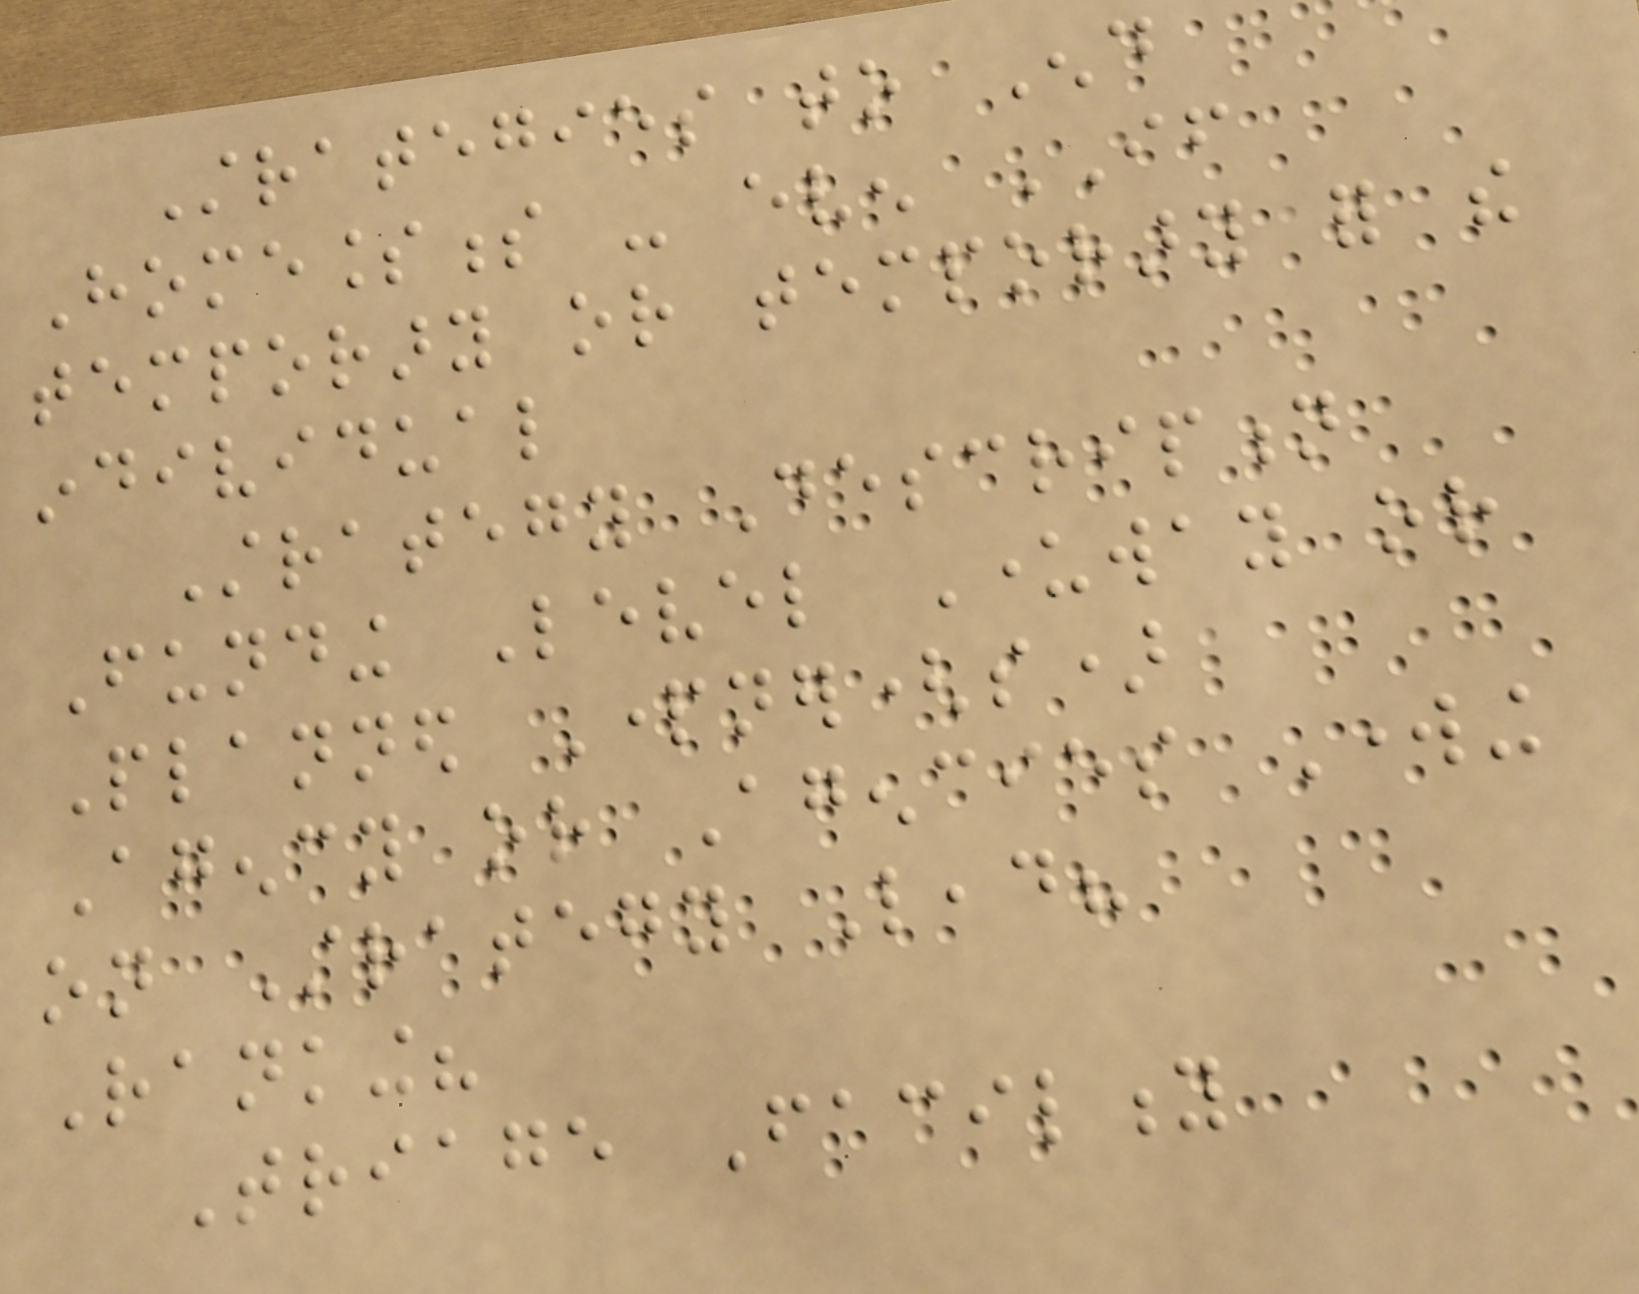Strategies to End
Homelessness - even IF
temporary or temporary for the
individual
Strategy Description
Funding Level Underway or
Planned Partner(s)
Agency or Agencies Working
on Strategy Lead?
Ranking?
Triage Facility
